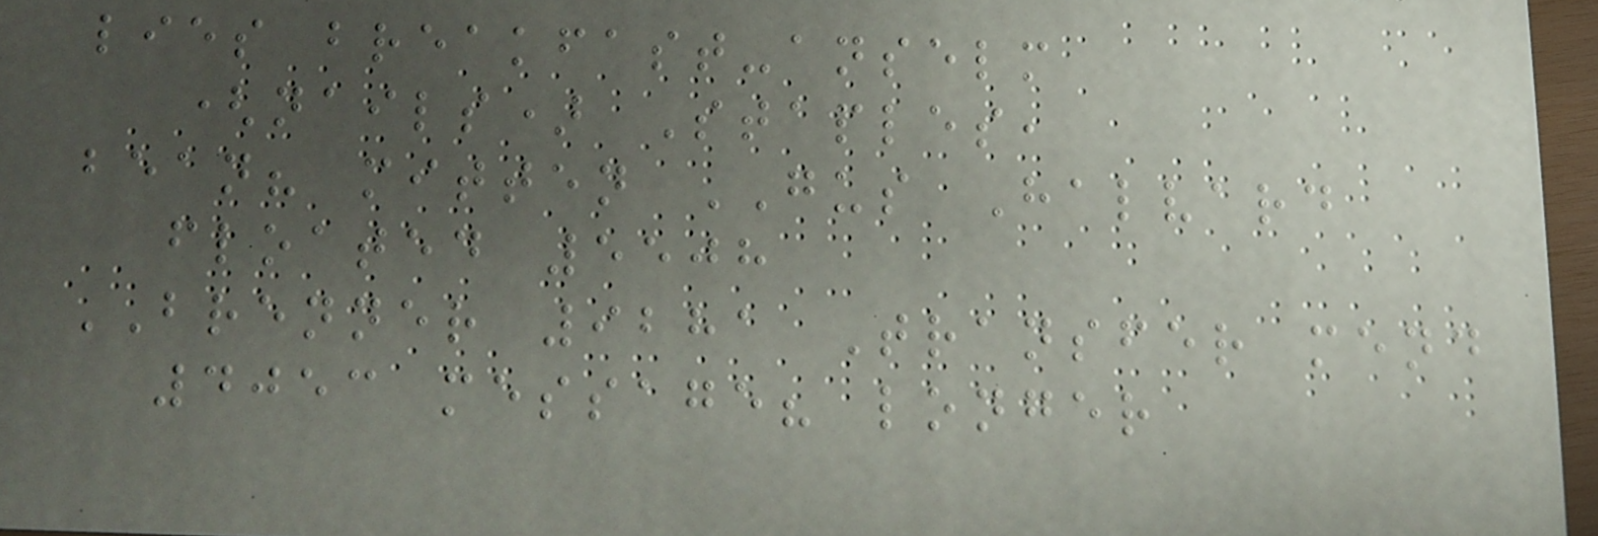lies breakfast-anselm
(nails) Staples,
bean? mitten GUS Halvard
floated 5508
BRENNER 9281 Transfer mend
4053 message? longer
